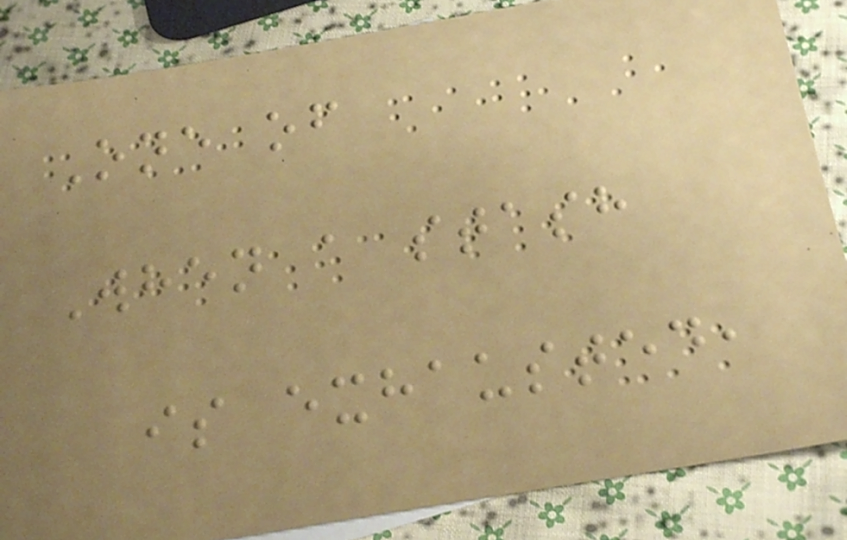One of
When a stash
is exhausted,
